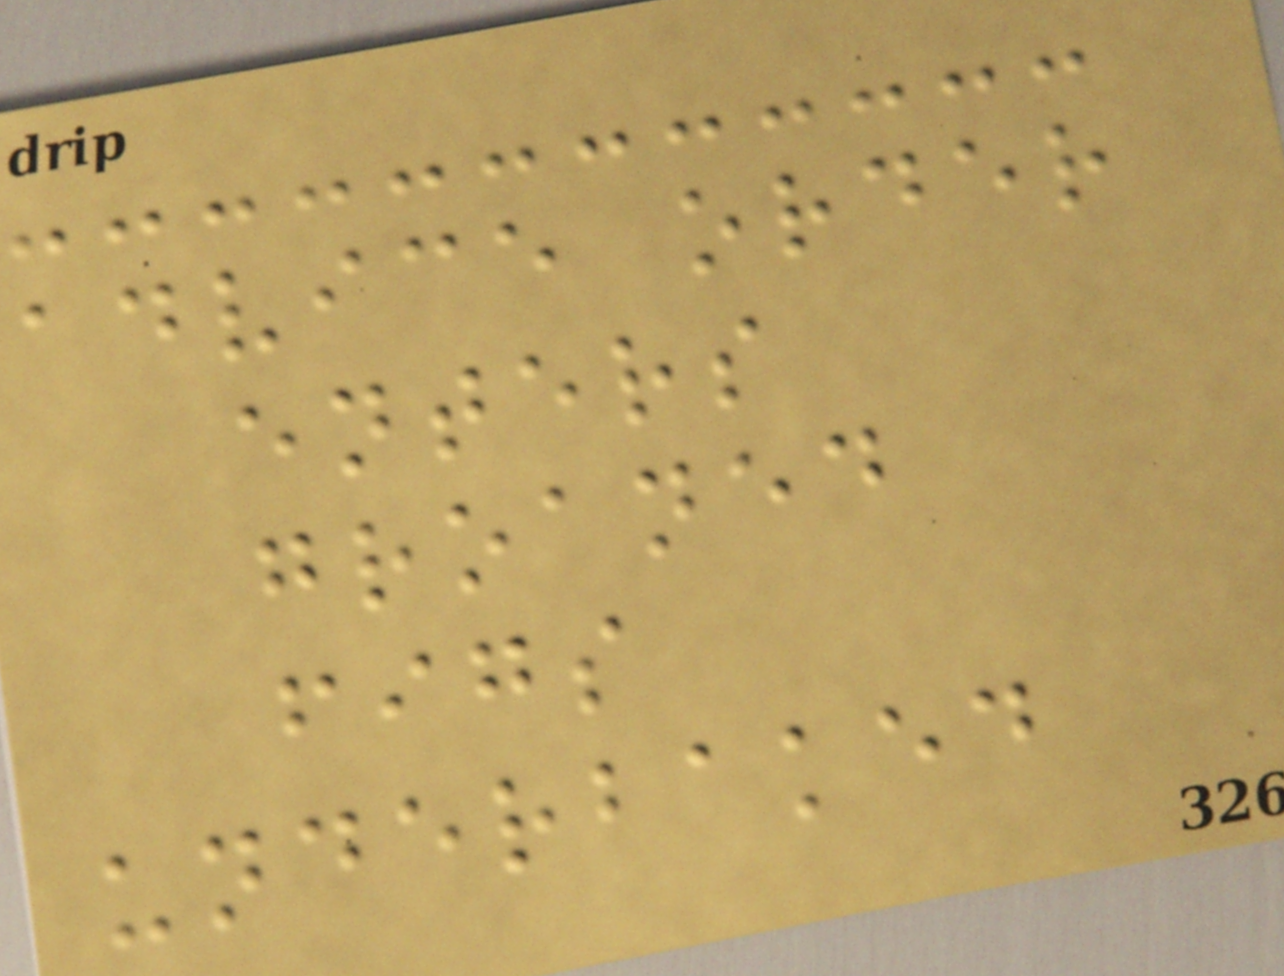advice order
enters
groaned
figs
underbaked
